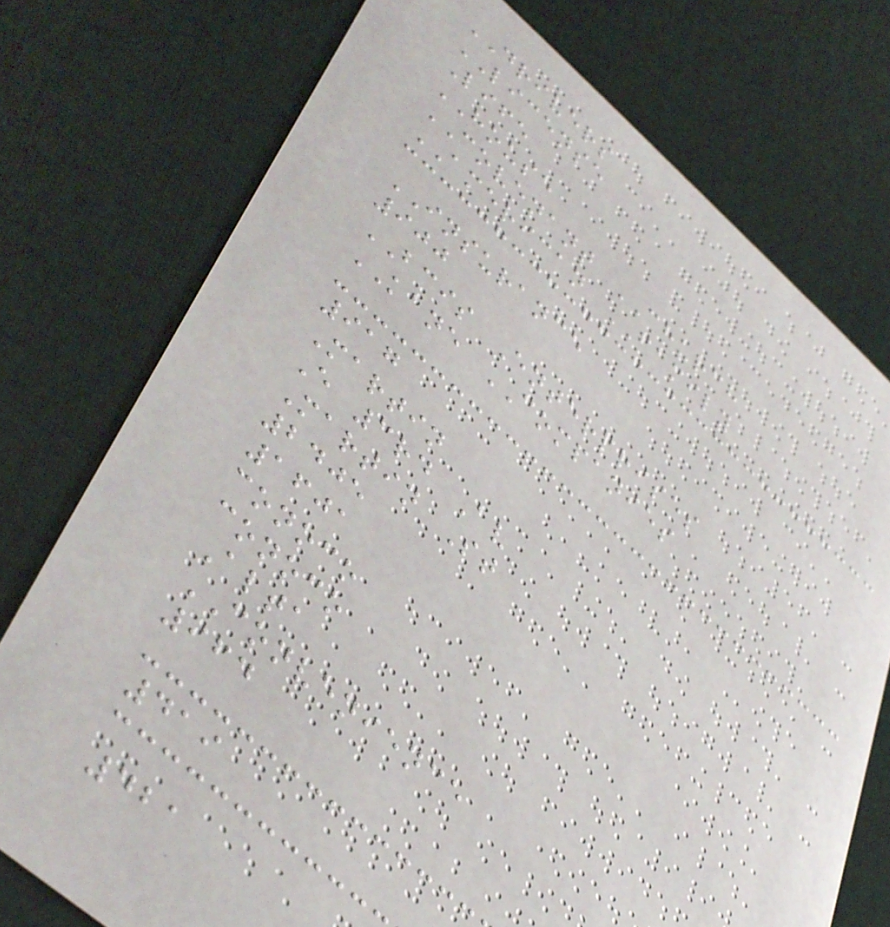DRIVERS
LICENSE
Life
HOUSE
COVENANT CHURCH
AMERICAN FAMILY
INSURANCE
900
BCIS Enterprises
KANE COMPANIES
917
Martin
E 3rd Av
Martin St
2405
1601
conoco
conoco
Alta
CONVENIENCE
964
419
421
